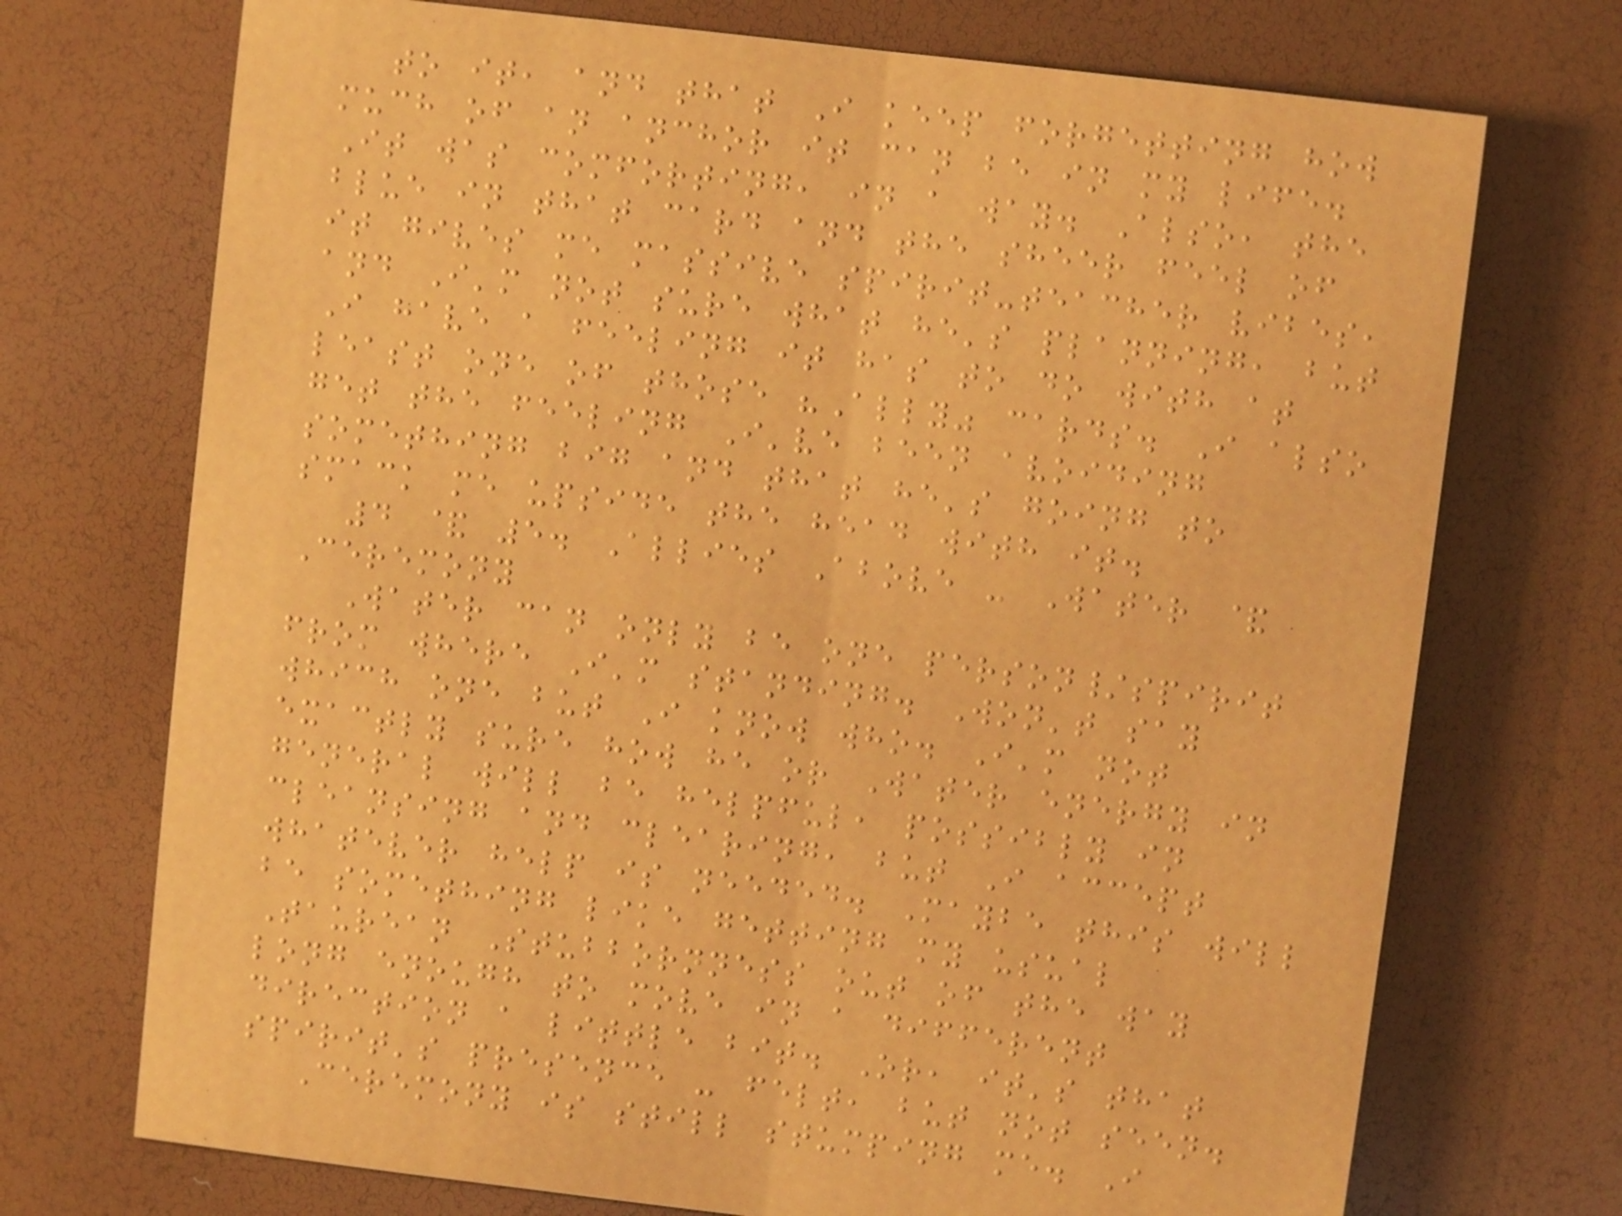to it, and that I keep forgetting how
much of an anchor it can be in my life.
It was comforting, in a way. Also, the
blue in that card and the sheer feel of
it gives me massive spirit-teacher vibes,
and I'm not sure what he's planning, but
I have a feeling it has to do with at
least one of those "Ally" cards. I also
get the feeling I've been avoiding
something big and that he's going to
smack me upside the head with it.
4 & 5. Allies Above - Water &
Ceremony
Water can only be one person/spirit
from where I'm standing. Won't say
which one but I know who. I'm not
exactly sure how he or Water energy in
general will be helpful, possibly in
cleansing and clearing, but I accept
whatever help is needed. Maybe this will
be something like getting my usual
Taurean Stubbornness out of the way
long enough to move in a different
direction a little bit. Or, it's that
spirit's presence - felt, but not seen.
Ceremony is still stumping me. I
